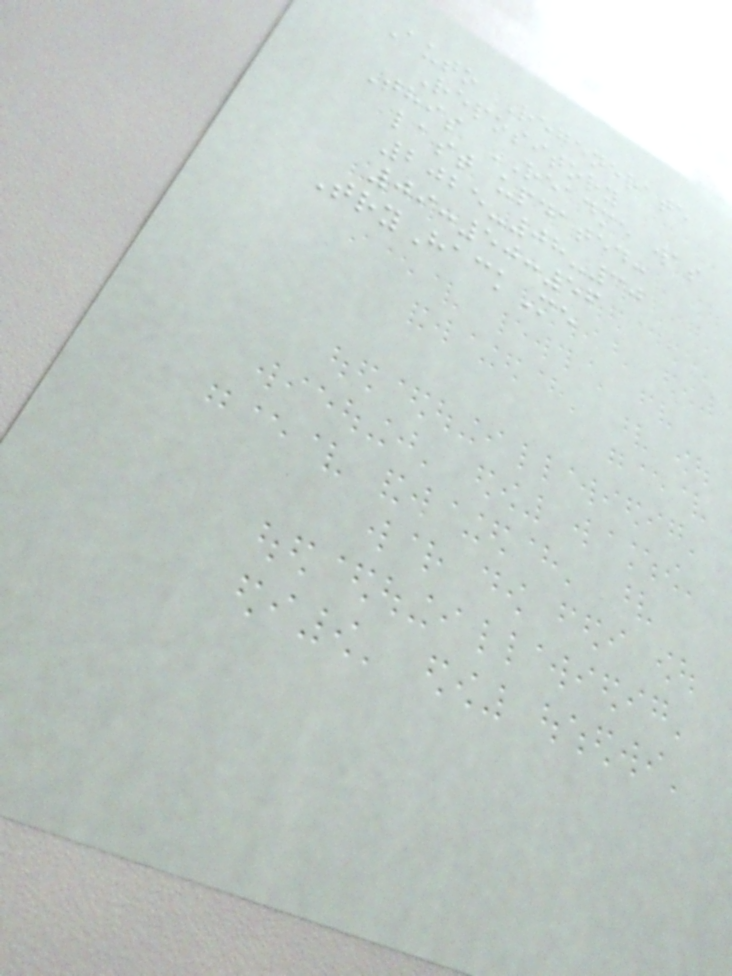Auto Regenerate
Repository
This README was
last updated:
2025-08-30
09:50:56
TryHackMe
